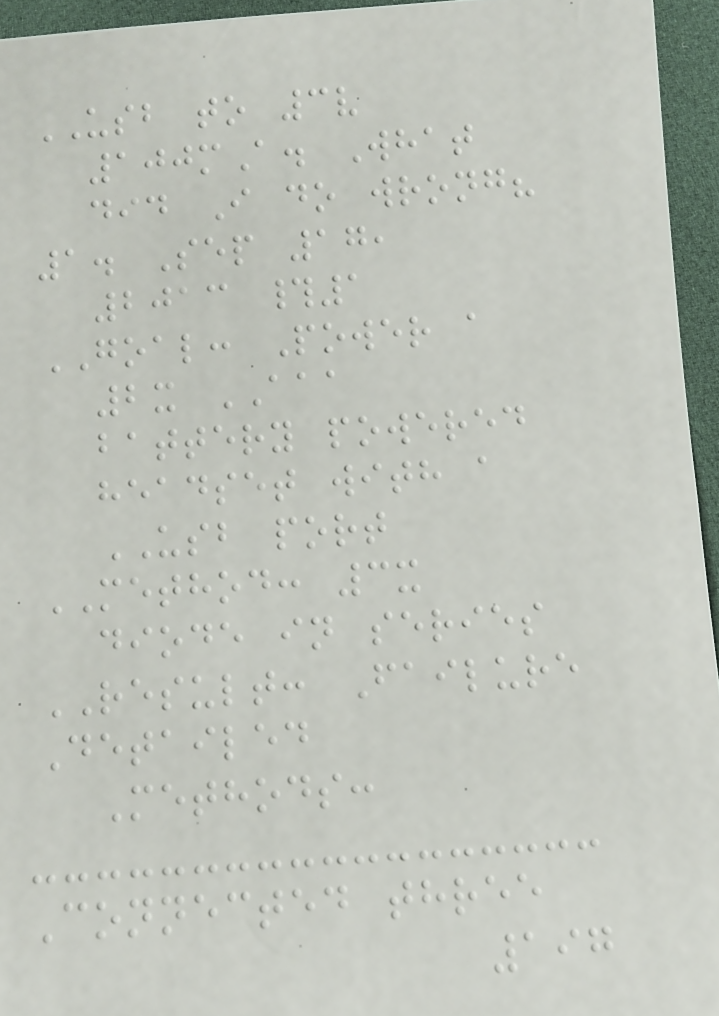USB to 3v
100mA. What
did I do wrong?
1. Sep 17,
2013 #1
GOAL: Power a
2x AAA
battery powered
headset with a
USB port
METHOD: 3x
diode in series
RESULT: Failure
Detailed
Methods:
Connected three
197
